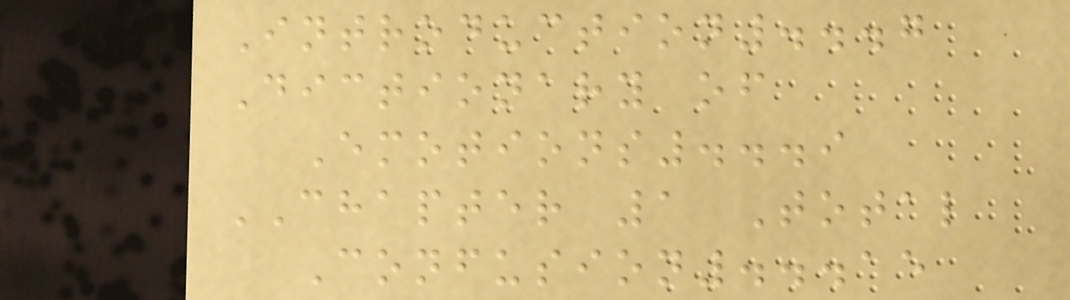Introduction...7
Dictionary of
Emotions...9
CHAPTER 1 Total
Confusion...15
